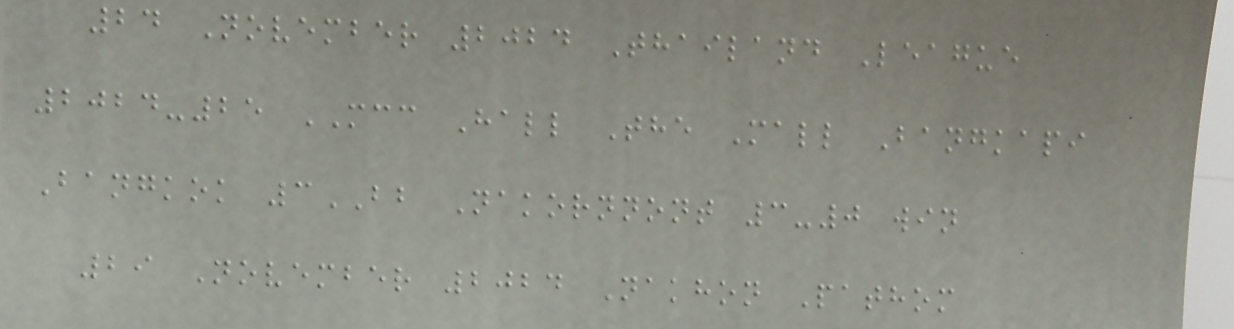24 November 2024 Thailand League
2024-25 MCC Hall The Mall Bangkapi
Bangkok 3BB Nakornnont 3-0 win
29 November 2024 Nakhon Pathom
